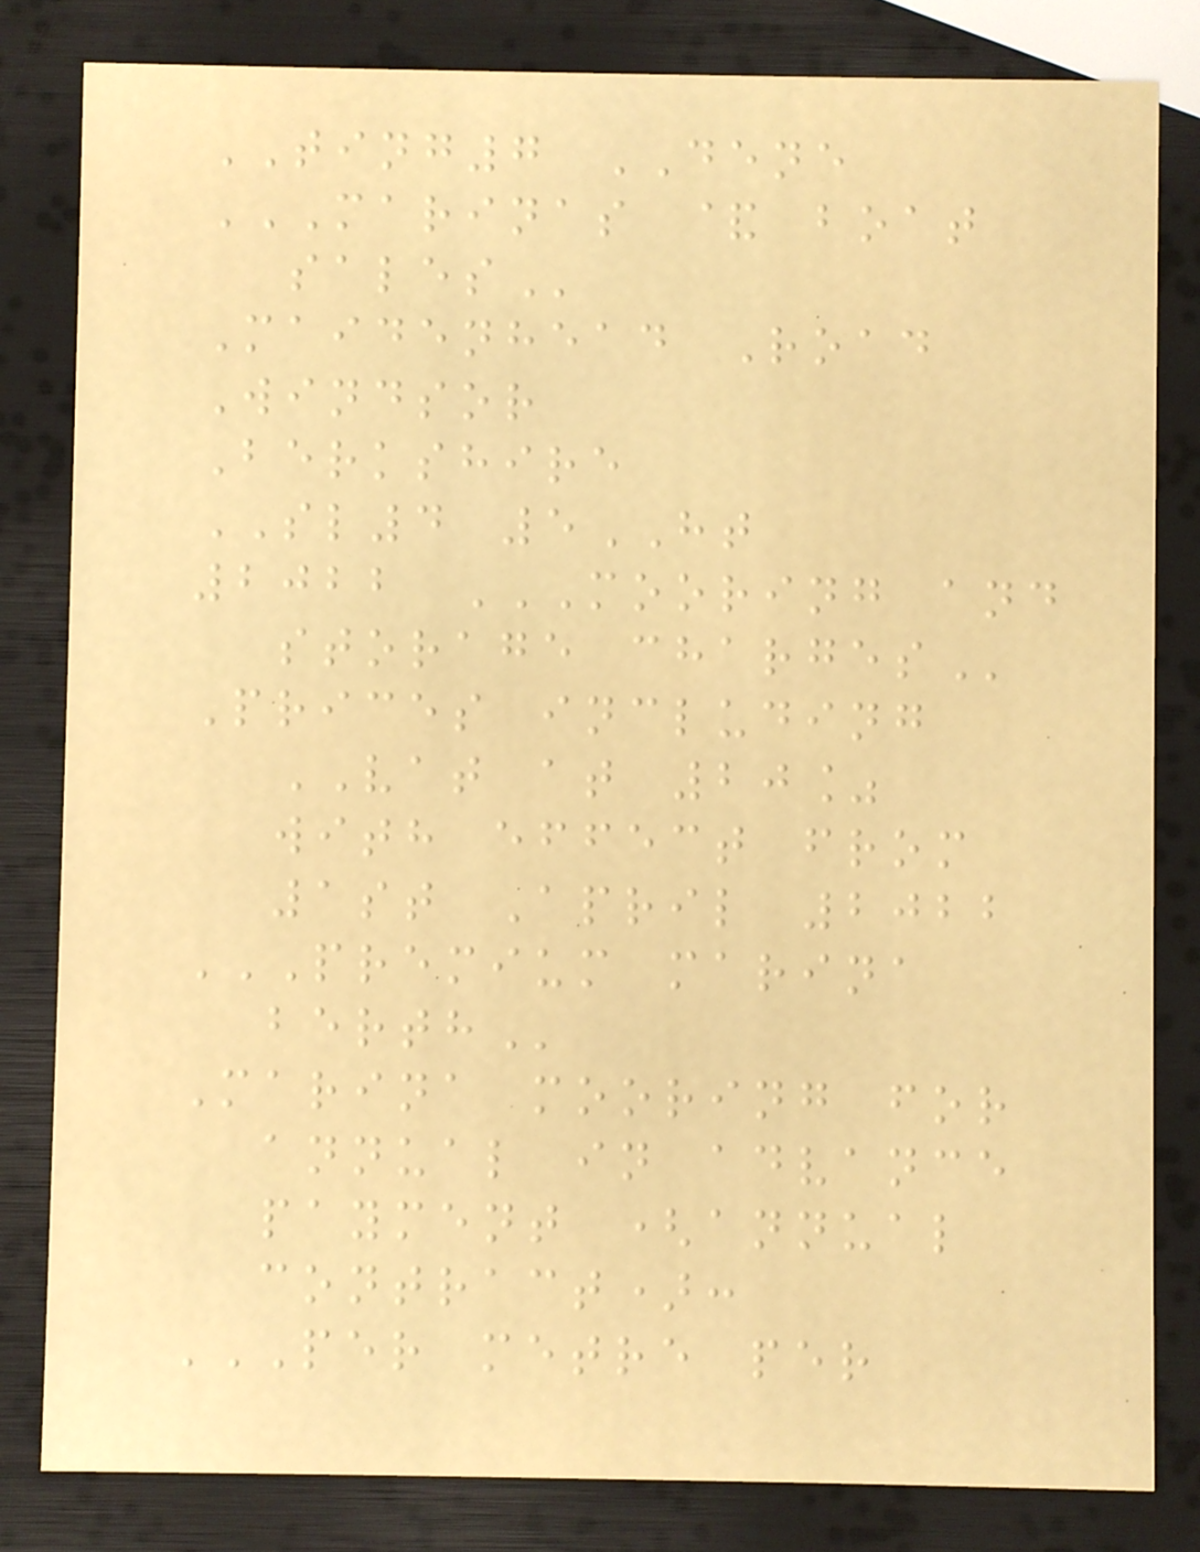TING7 DENE
MARINAS & BOAT
SALES
Maidenhead Road
Windsor
Berkshire
SL4 5HT
2022 MOORING AND
STORAGE CHARGES
Prices including
VAT at 20%
with effect from
1st April 2022
PREMIUM MARINA
BERTH
Marina mooring for
annual in advance
payment (annual
contract):
PER METRE PER
